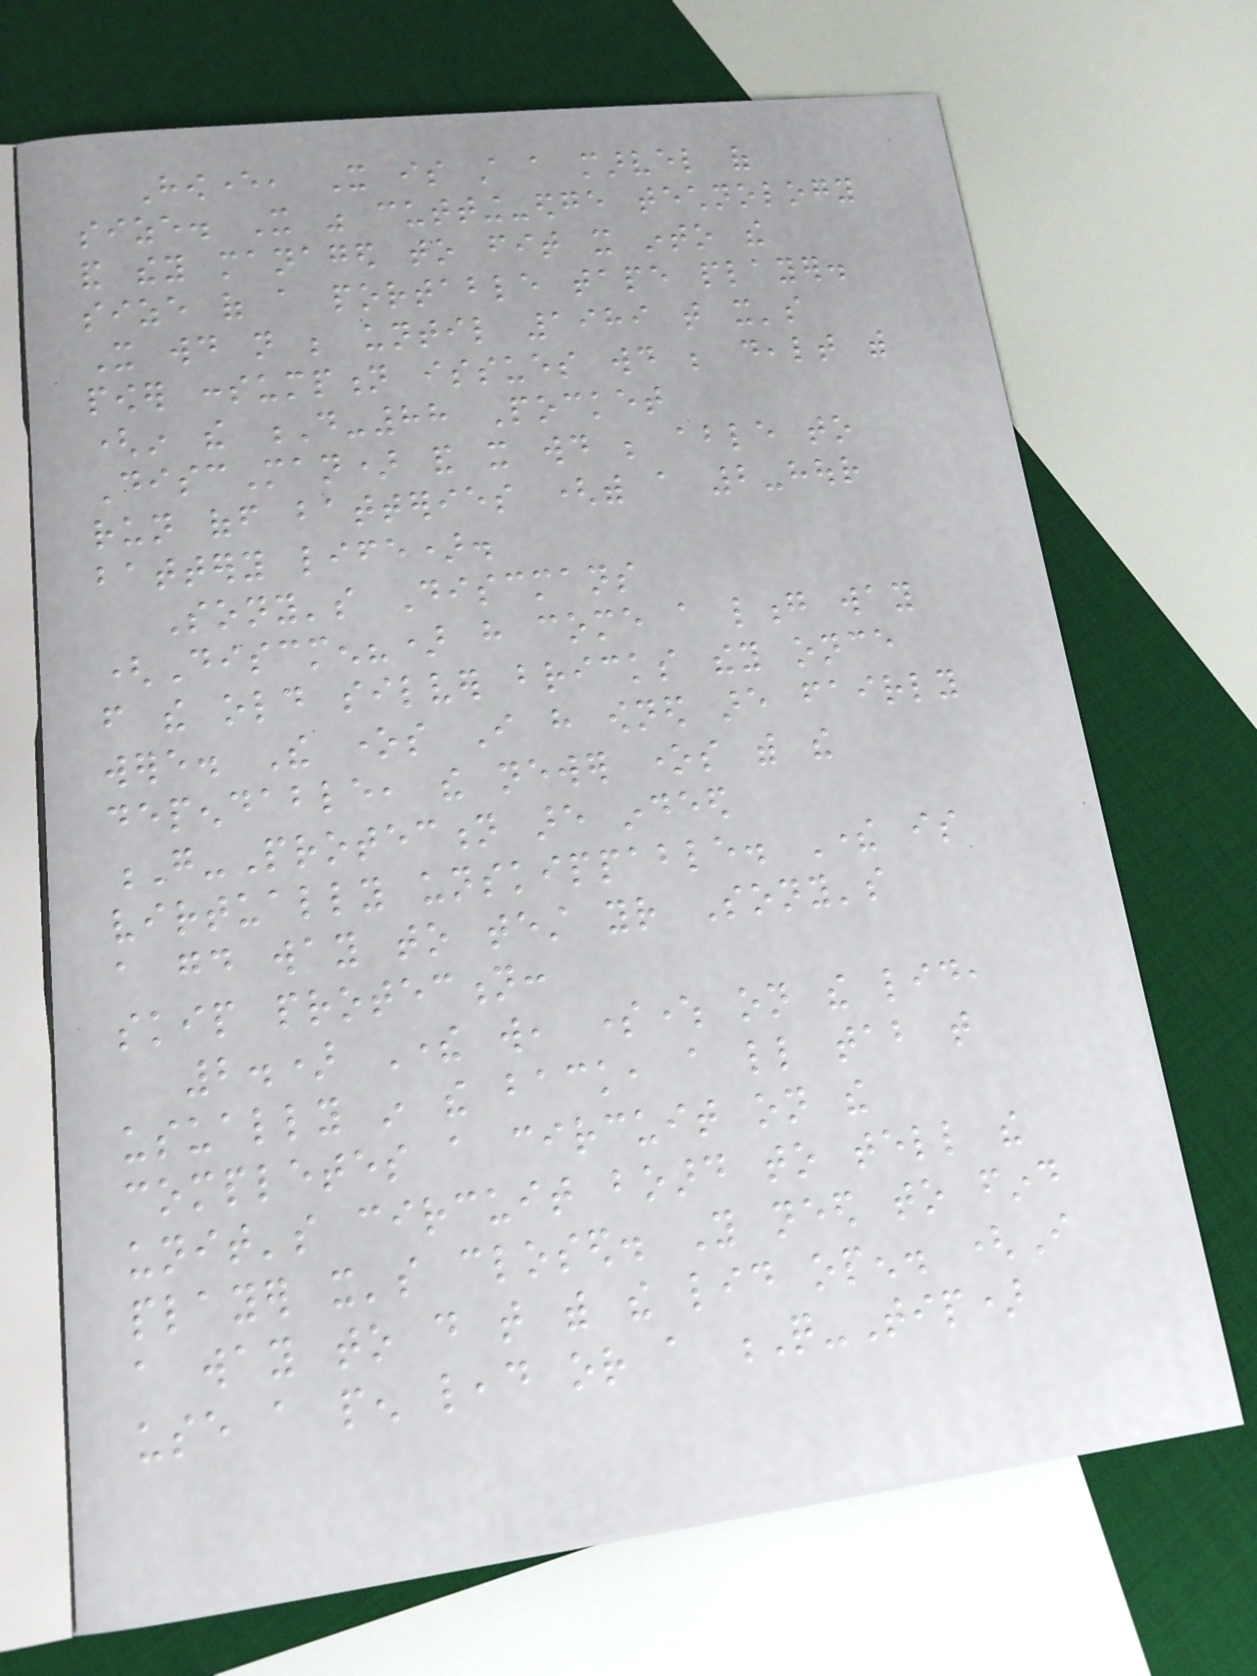However, It is still a marvel of
size. It was cutting-edge technology
and they managed to fit it into the
size of a portable tape player.
It would not be until 1989 that it's
power consumption issues would be dealt with
(in the D-88 Pocket
DiscMan) and it would be able to
run off batteries (with a 2-hour
battery life).
Sony's Discmans
(Discmen?) have come a long way
from the old silver bricks they once
were. The ones I have owned are fairly
dependable, the newer ones with the
G-Protection are indeed
virtually unskippable. There is
a good way to test your Sony's
skip protection:
2.) There will, somewhere on the lid,
usually in the back, a little tab that
completes a circuit on the
unit's circuit board to tell the
player it's closed. You need to find
a way to do that with the lid open. (I
use a pen lead or a Q-Tip)
